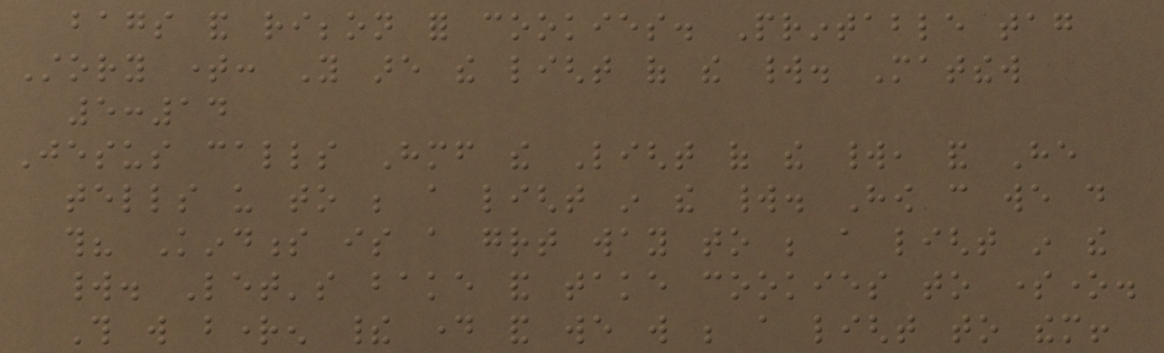bags and ribbon for cookies. Printable tag
Story time: You are the light of the world. Matthew
5:14
Jesus calls Himself the Light of the world, and He
tells us to be a light in the world. How can we do
this? Kindness is a great way to be a light in the
world. Let's bake and take cookies to someone.
This will brighten their day and we will be a light to them!
